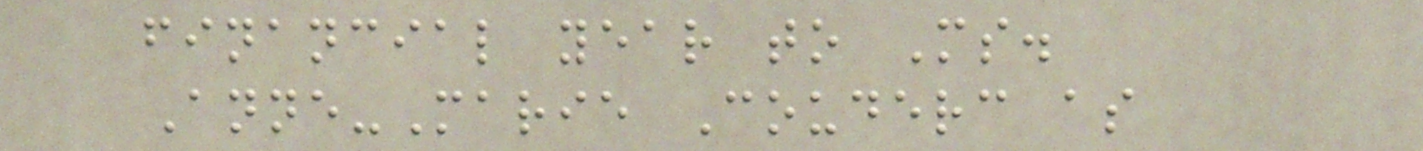financial year to Ms.
Anne-Marie Couderc as
